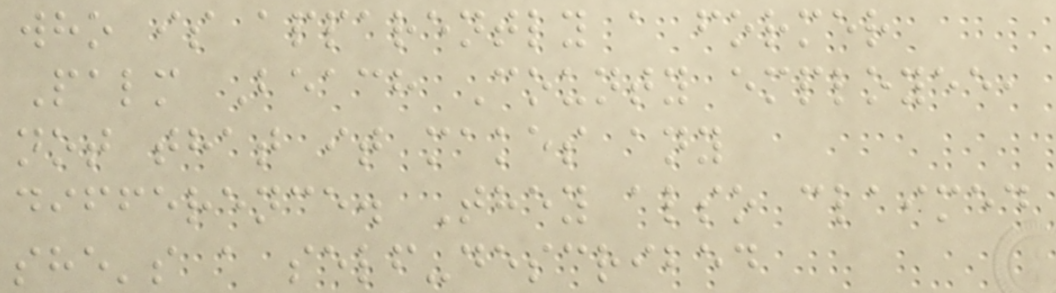who is apparently a former
Palm Beach County employee,
not that it makes any
difference. They also claimed
she's a self-described
